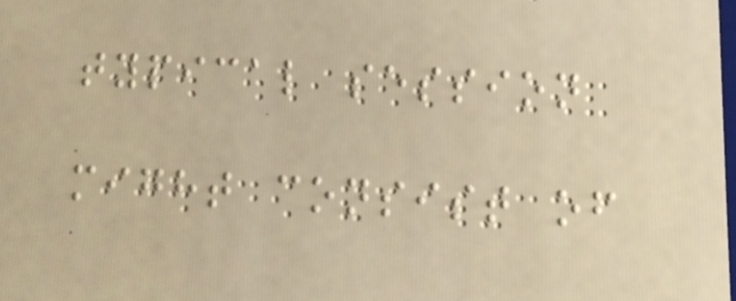typical session
might consist of
